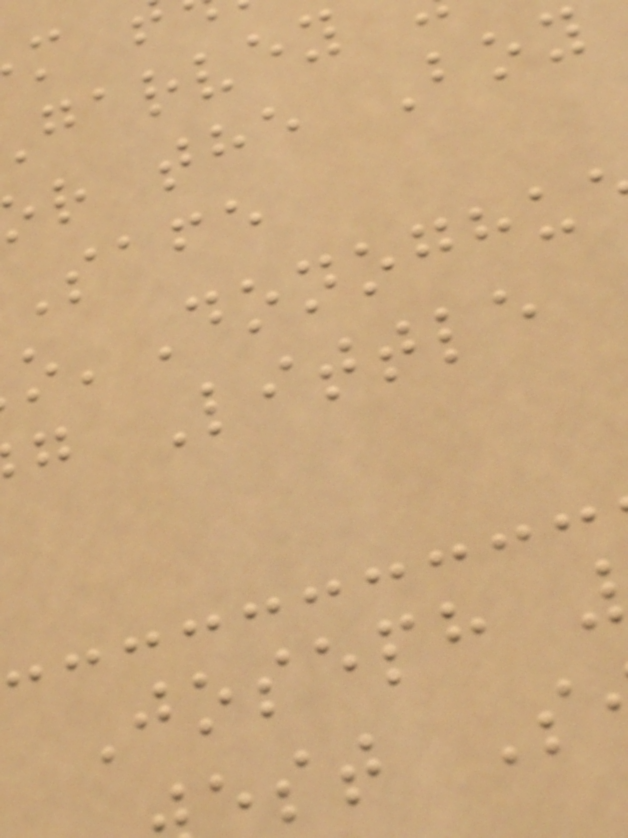r the Boy
Safe
g Little
Joseph
